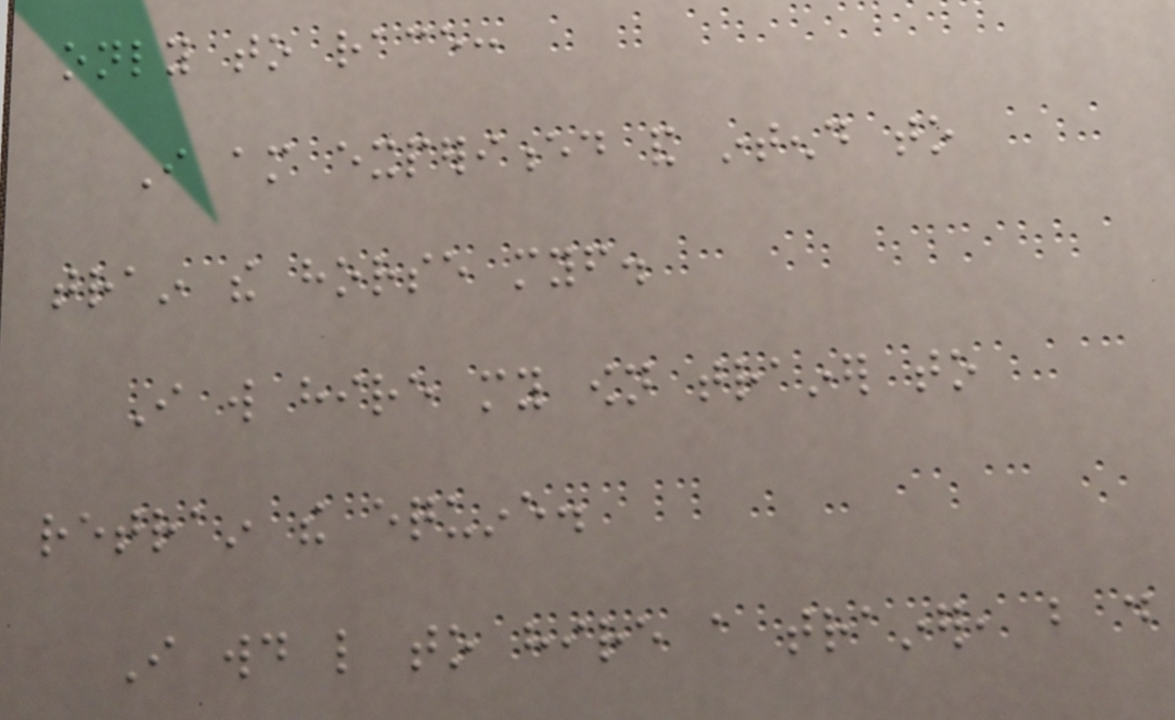only to race:
I am experienced and intend to
train the horse myself.
I will hire my own trainer to
retrain the equine.
I would like to hire a trainer, but do
